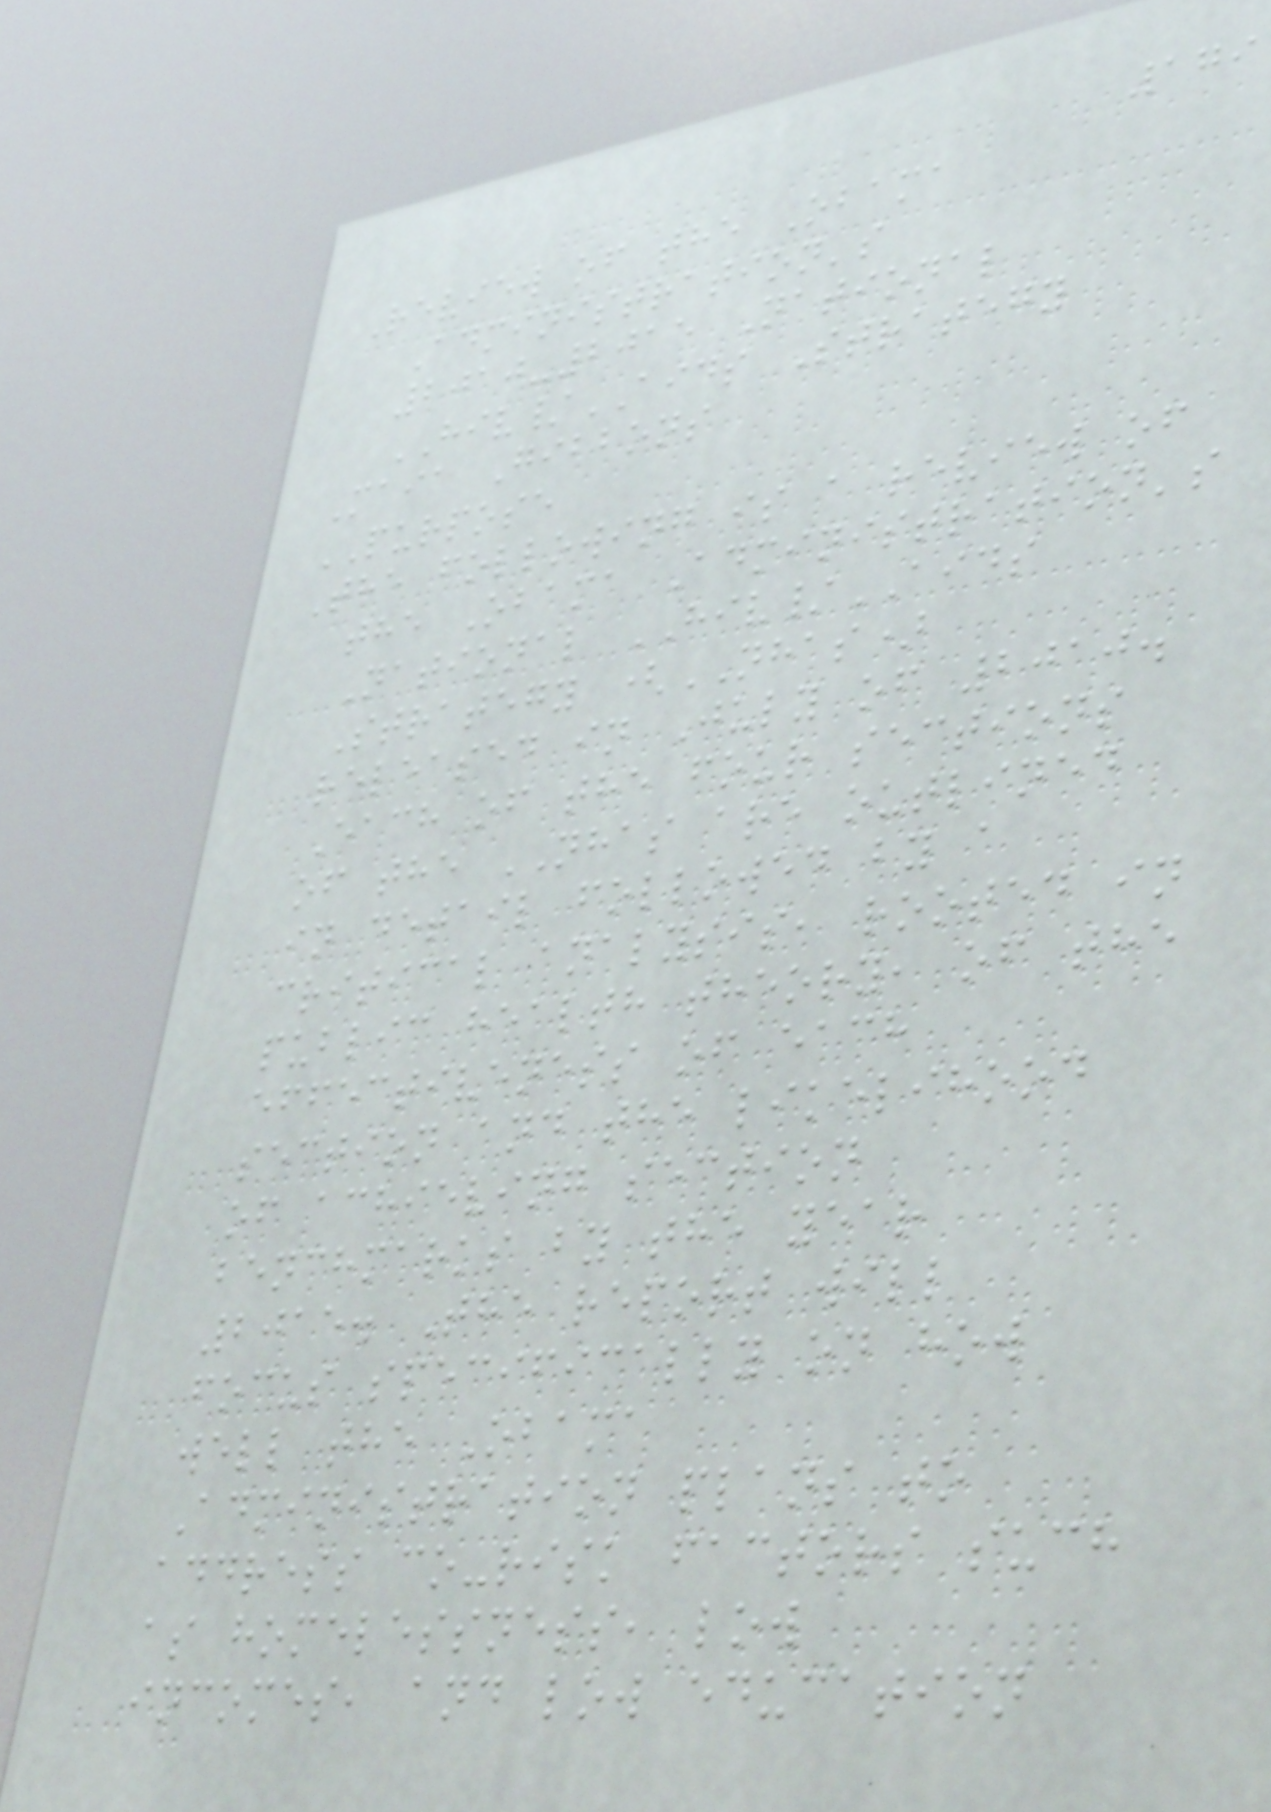179
Review of the Obama
Administration's
2010-2015 National
HIV/AIDS Strategy
Maia Gibbons
PURPOSE
The following is a review of
the Obama Administration's
National HIV/AIDS
Strategy (NHAS)
released in July of 2010.
Each of the four sections
of the NHAS are outlined
in detail followed by a
critical analysis, rooted in
public health theory, of the
effectiveness of each
section and the likelihood
of achieving section
benchmarks by the year
2015. The report will
focus specifically on how
well the Obama
Administration plans to
address co-risk factors such
as homelessness, low
incomes, and low education
